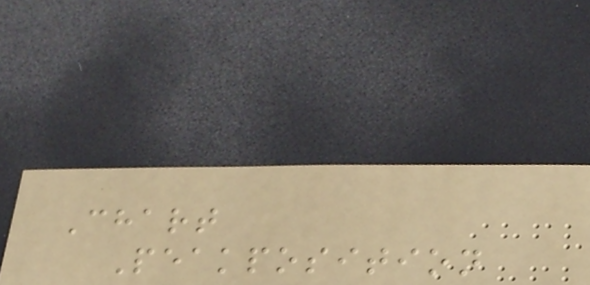Chart
Peakposition
